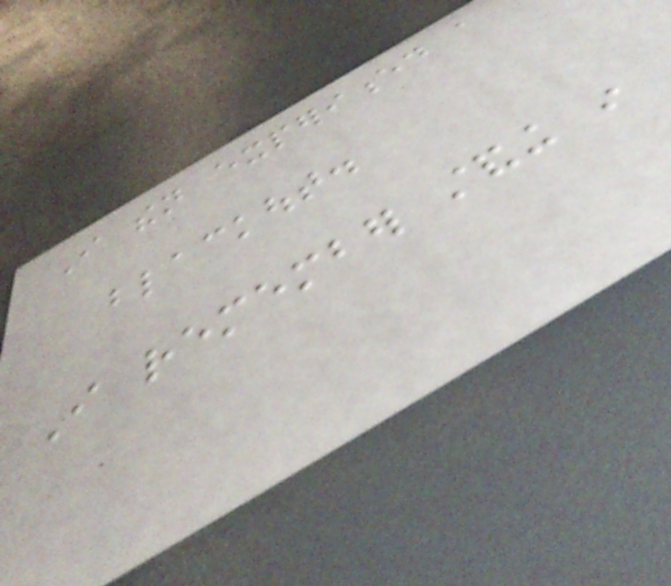I then experienced a
blackout.
I remember standing in
